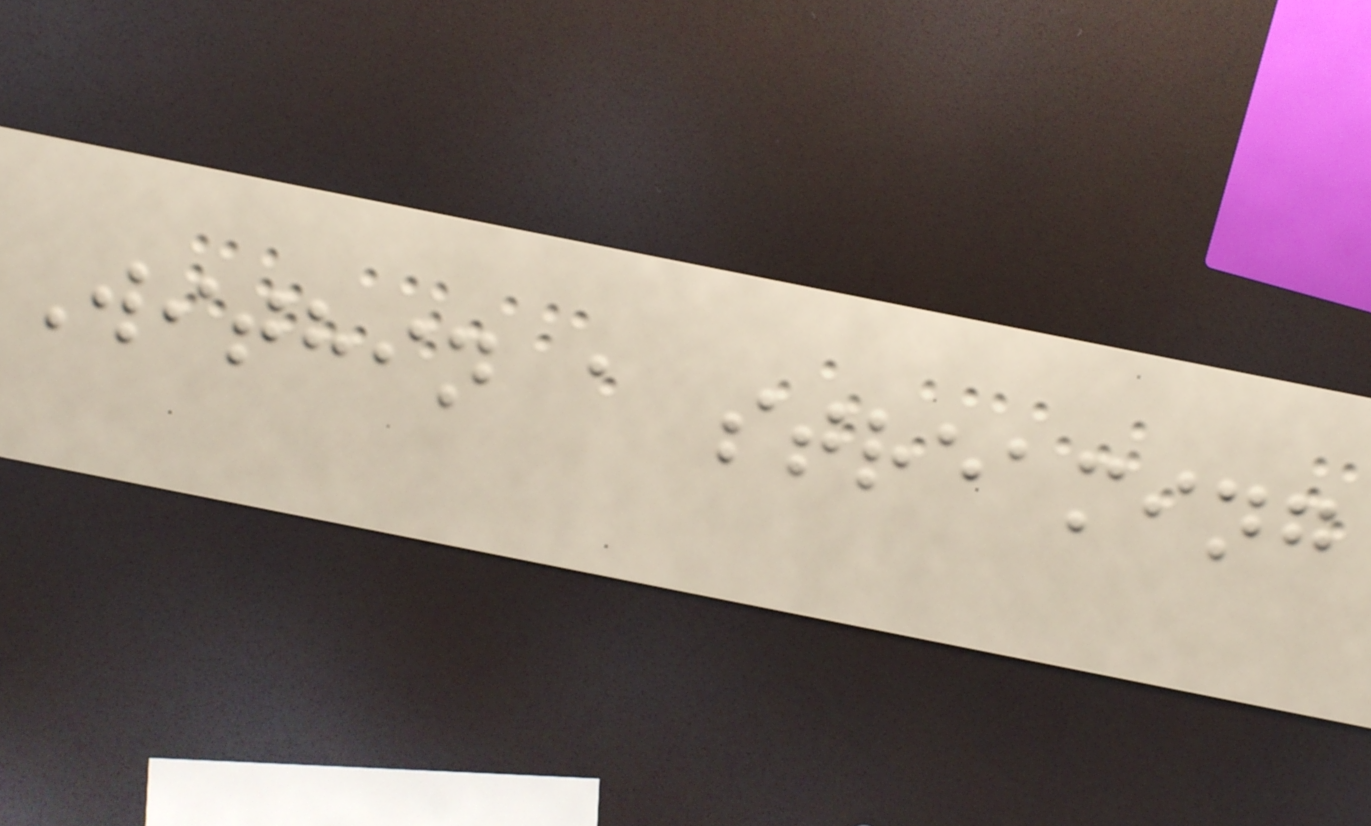Within a streaming
